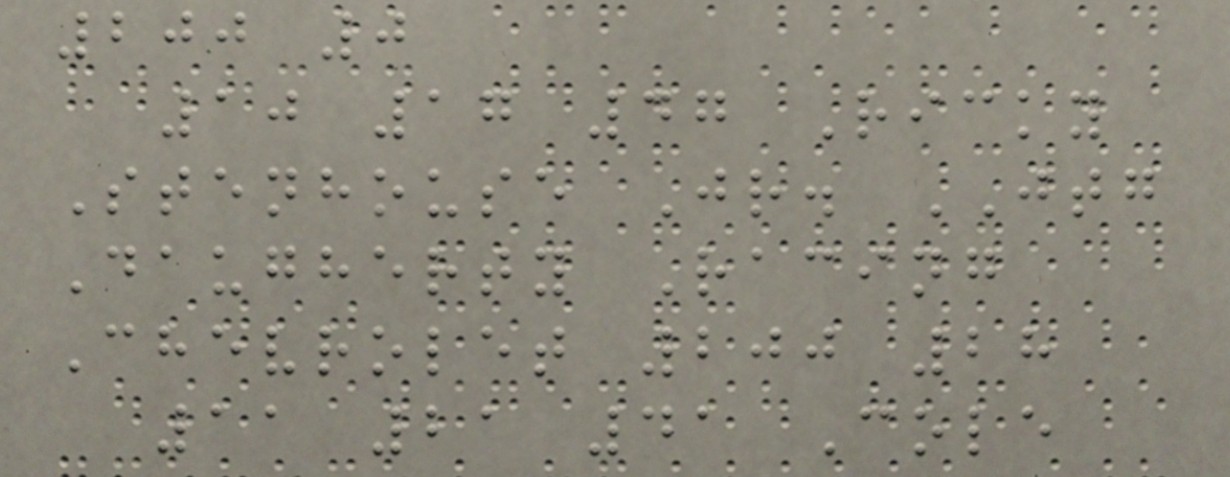200 0
10 17 47 Ricky
Stenhouse Jr. JTG
Daugherty Racing
Chevrolet 200 28
11 21 41 Cole
